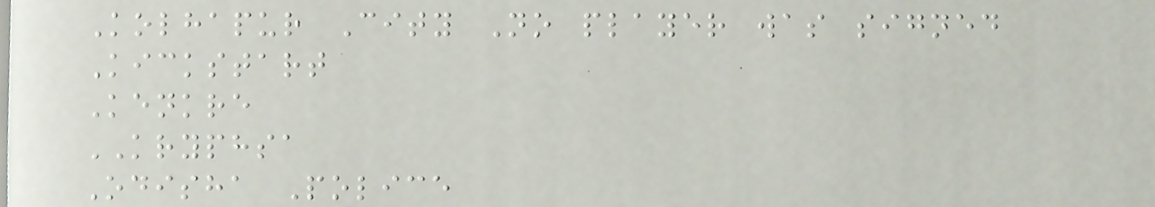Kolhapur City No player was signed
Kickstart
Kenkre
KRYPHSA
Odisha Police
